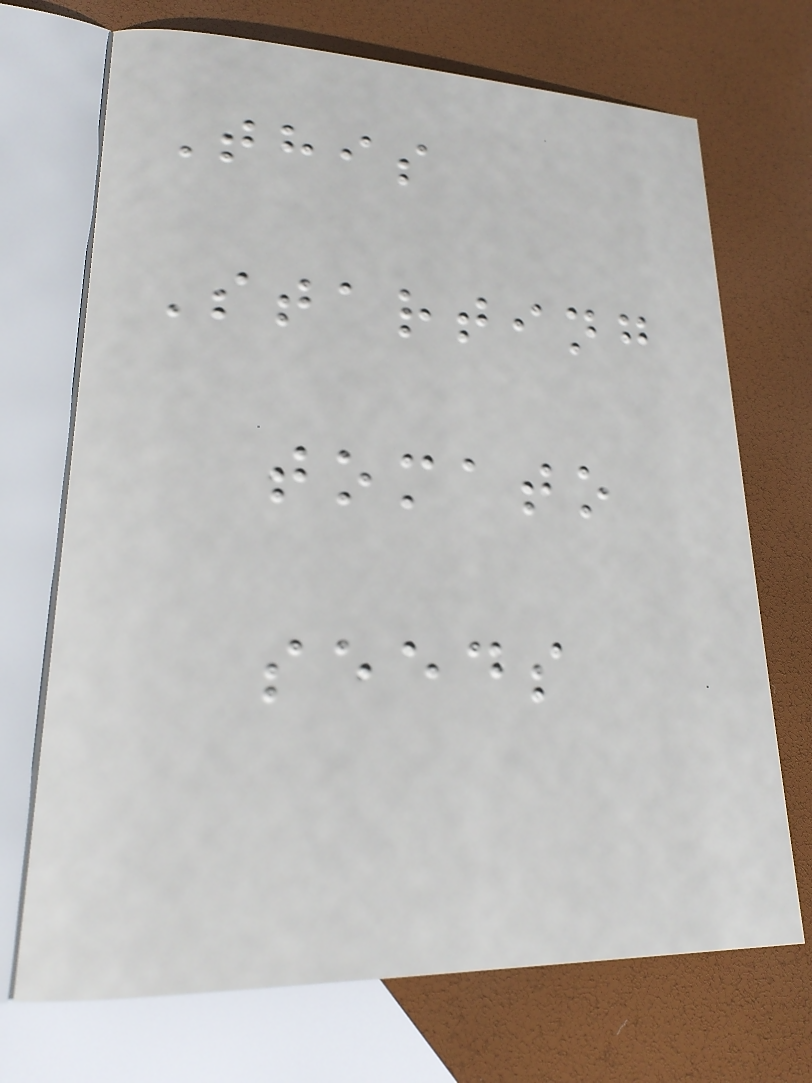This
Starting
tomato
seeds
